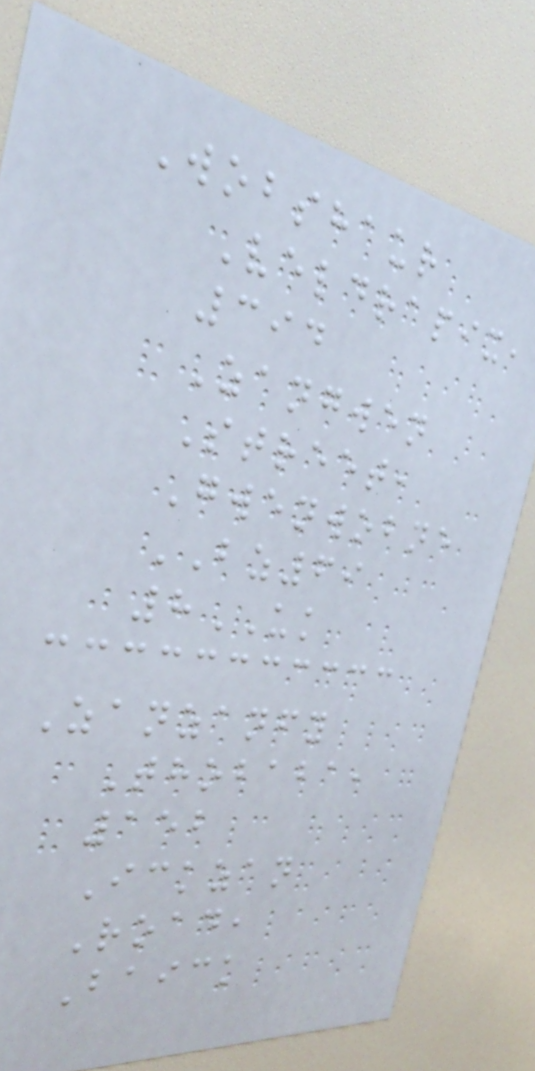Wobshaur
Veldrapix,
394
Zangwen
Street,
Gwenwobne
BZ69
8UK
Zanzanfy
Thobaba,
152
Ickzan
Road,
Baick
